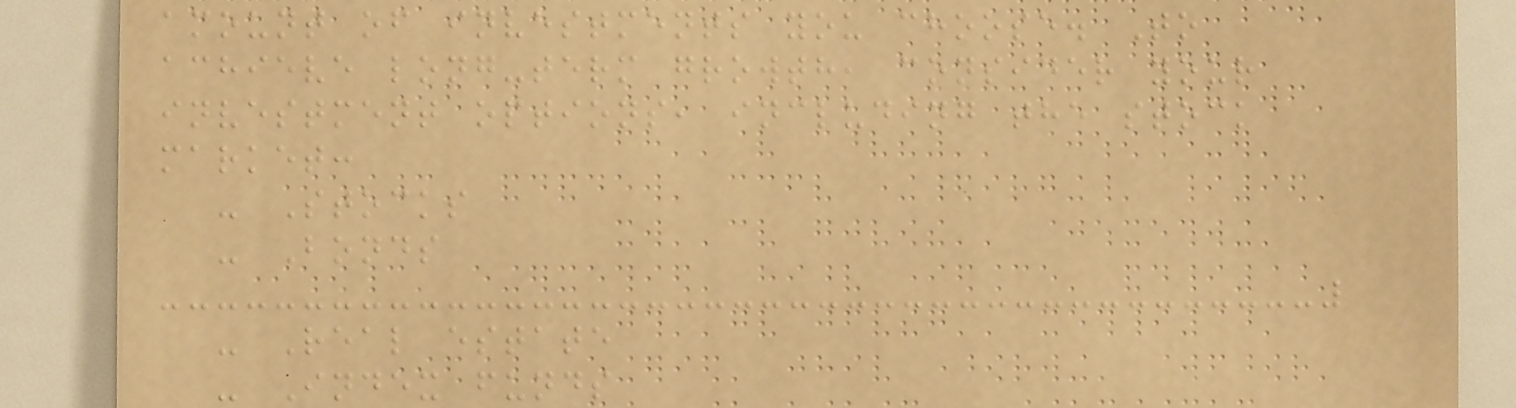amount of investments you choose. To
achieve long-term growth, consider your
investment options, including the stock
market:
- Stocks
- Bonds
- Real estate
- Index funds
